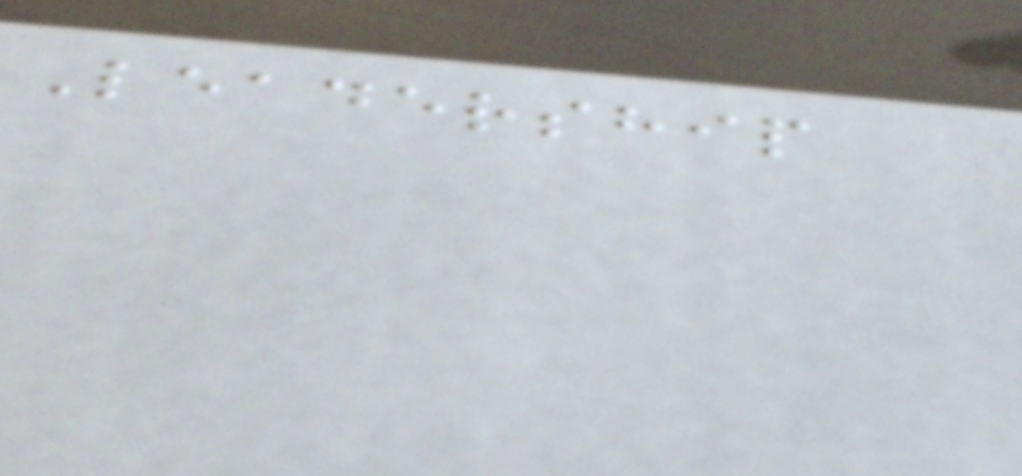Leadership
